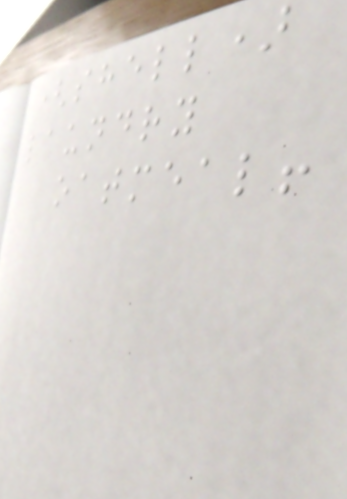(shell)
laundry
oatmeal!
